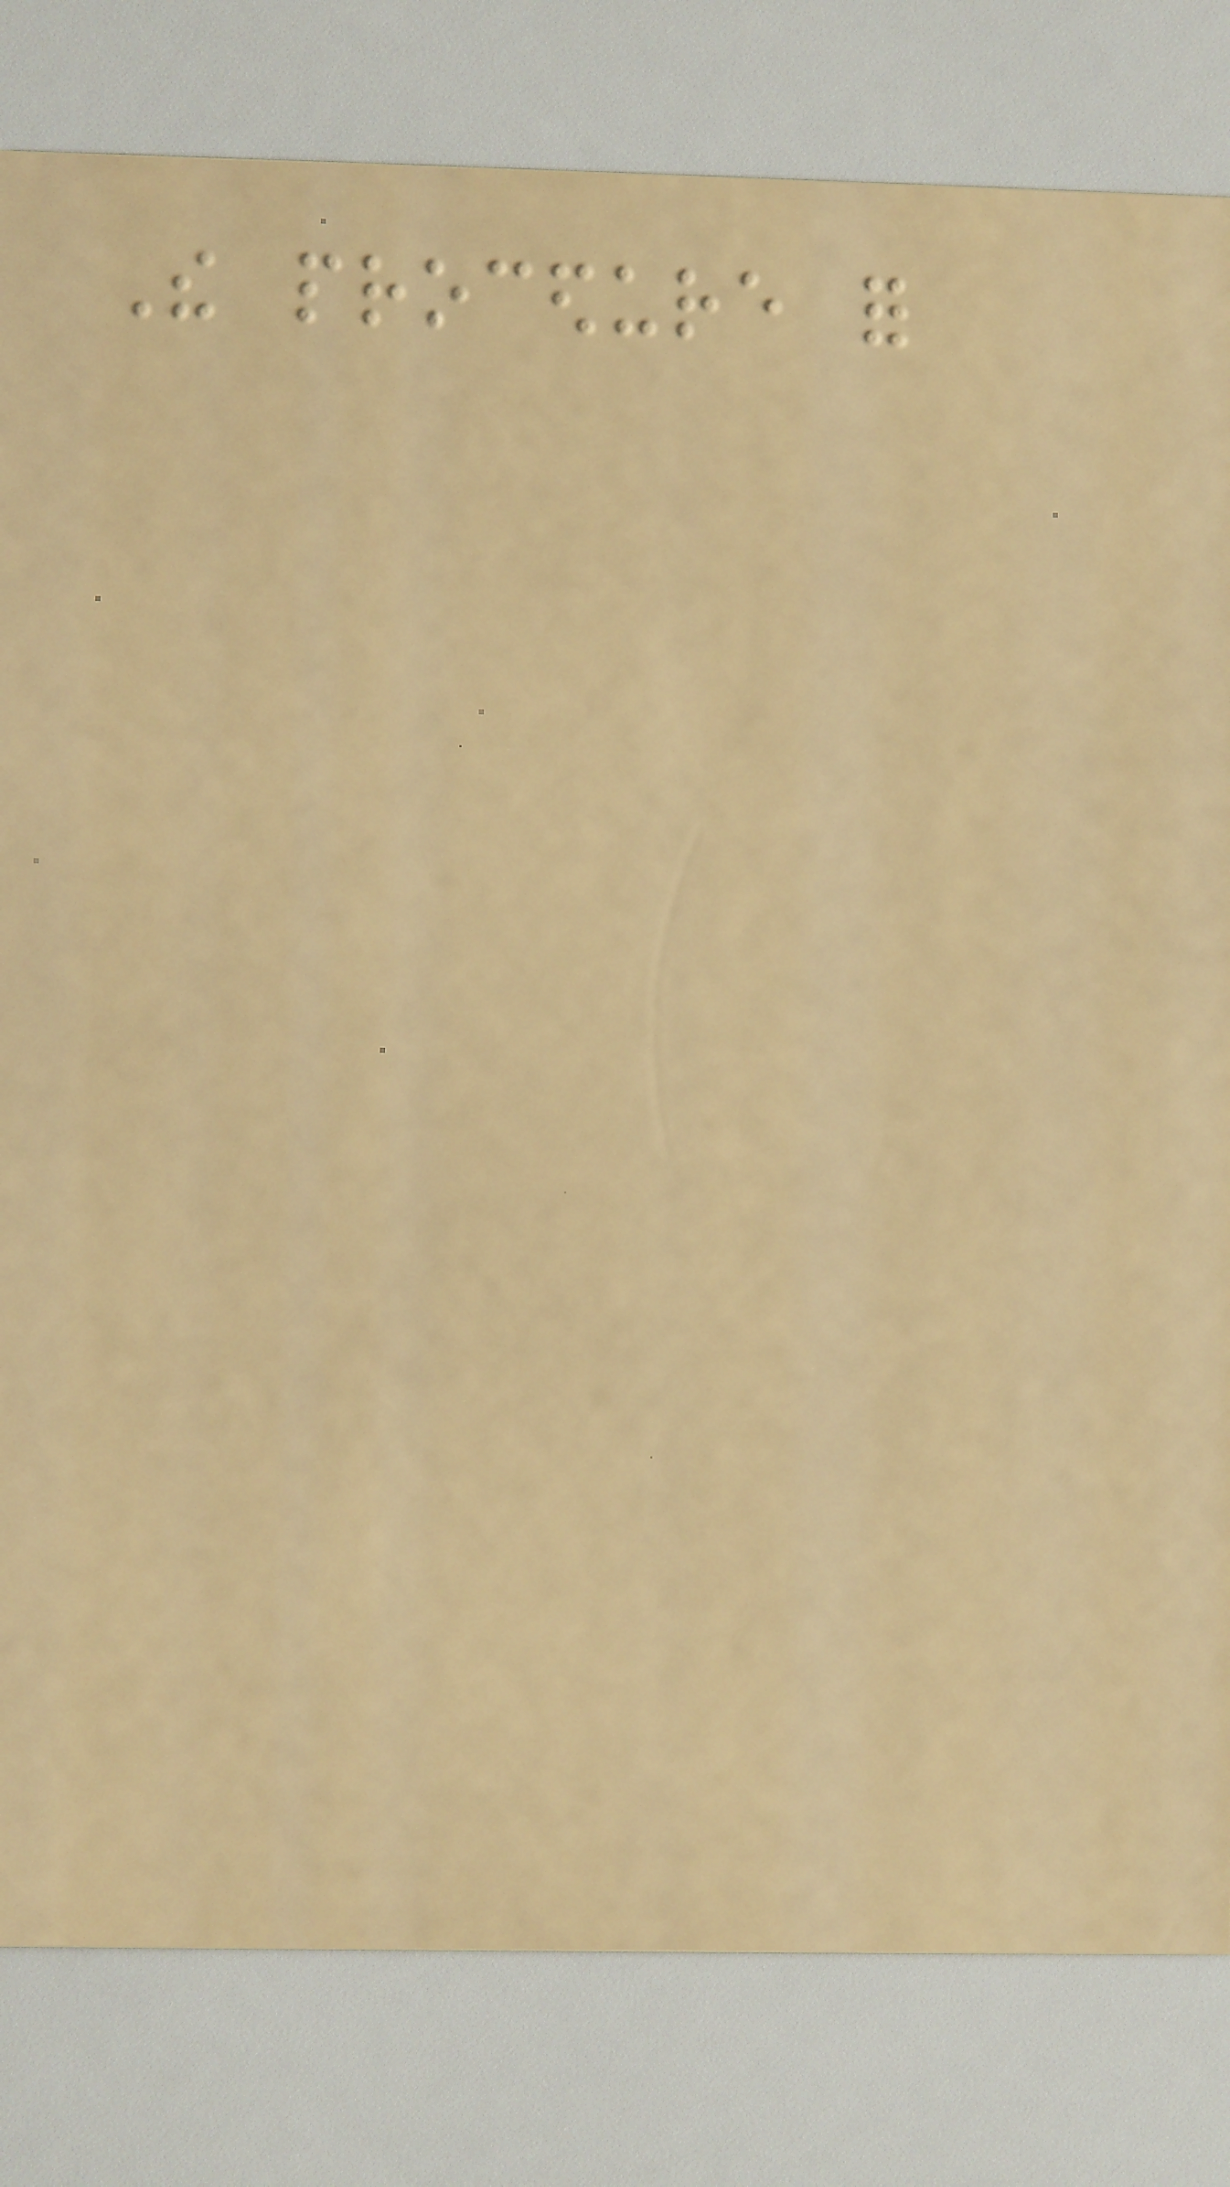The procedure for
